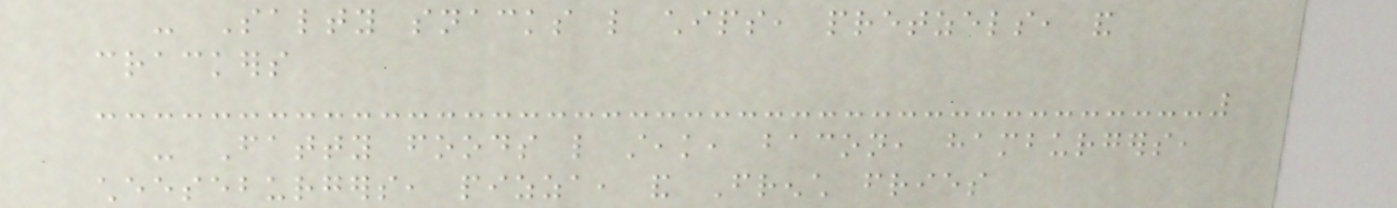- Salty snacks like chips, pretzels, and
crackers
- Fatty foods like steak, bacon, hamburgers,
cheeseburgers, pizza, and French fries
